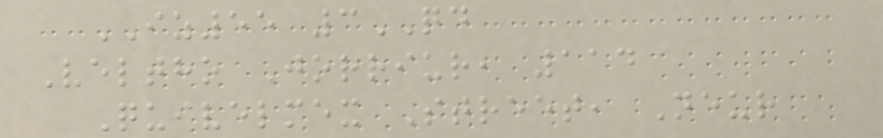IZ55 3QD
Veltho Jorriur, 114
Quivelmex Street, Neur
